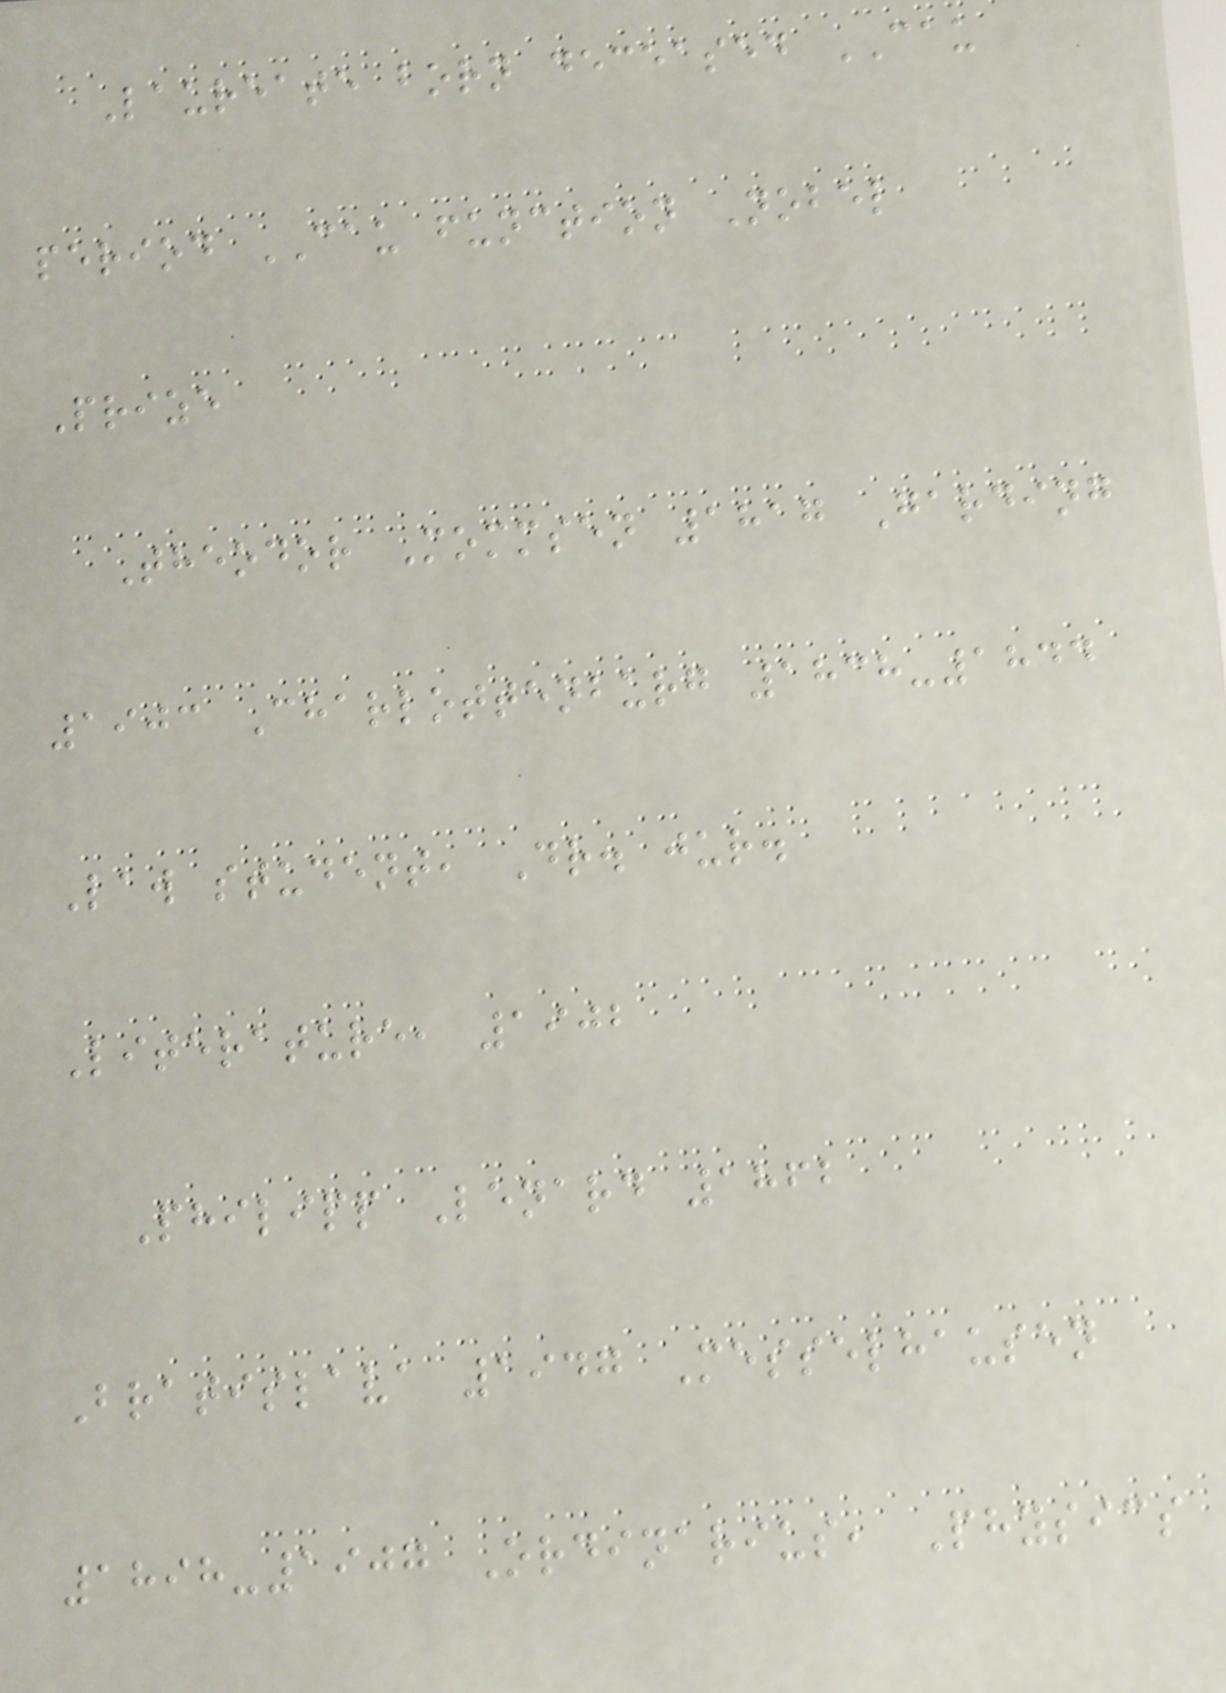Laureate born deceased CAU
period CAU function Nobel
Prize
Theodor Mommsen 1817 Garding
1903 Charlottenburg 1838-1844
Law student, Dr. jur.
Literature, 1902
Philipp Lenard 1862
Bratislava 1947 Messelhausen
1898-1907 Ordinarius, Physics
